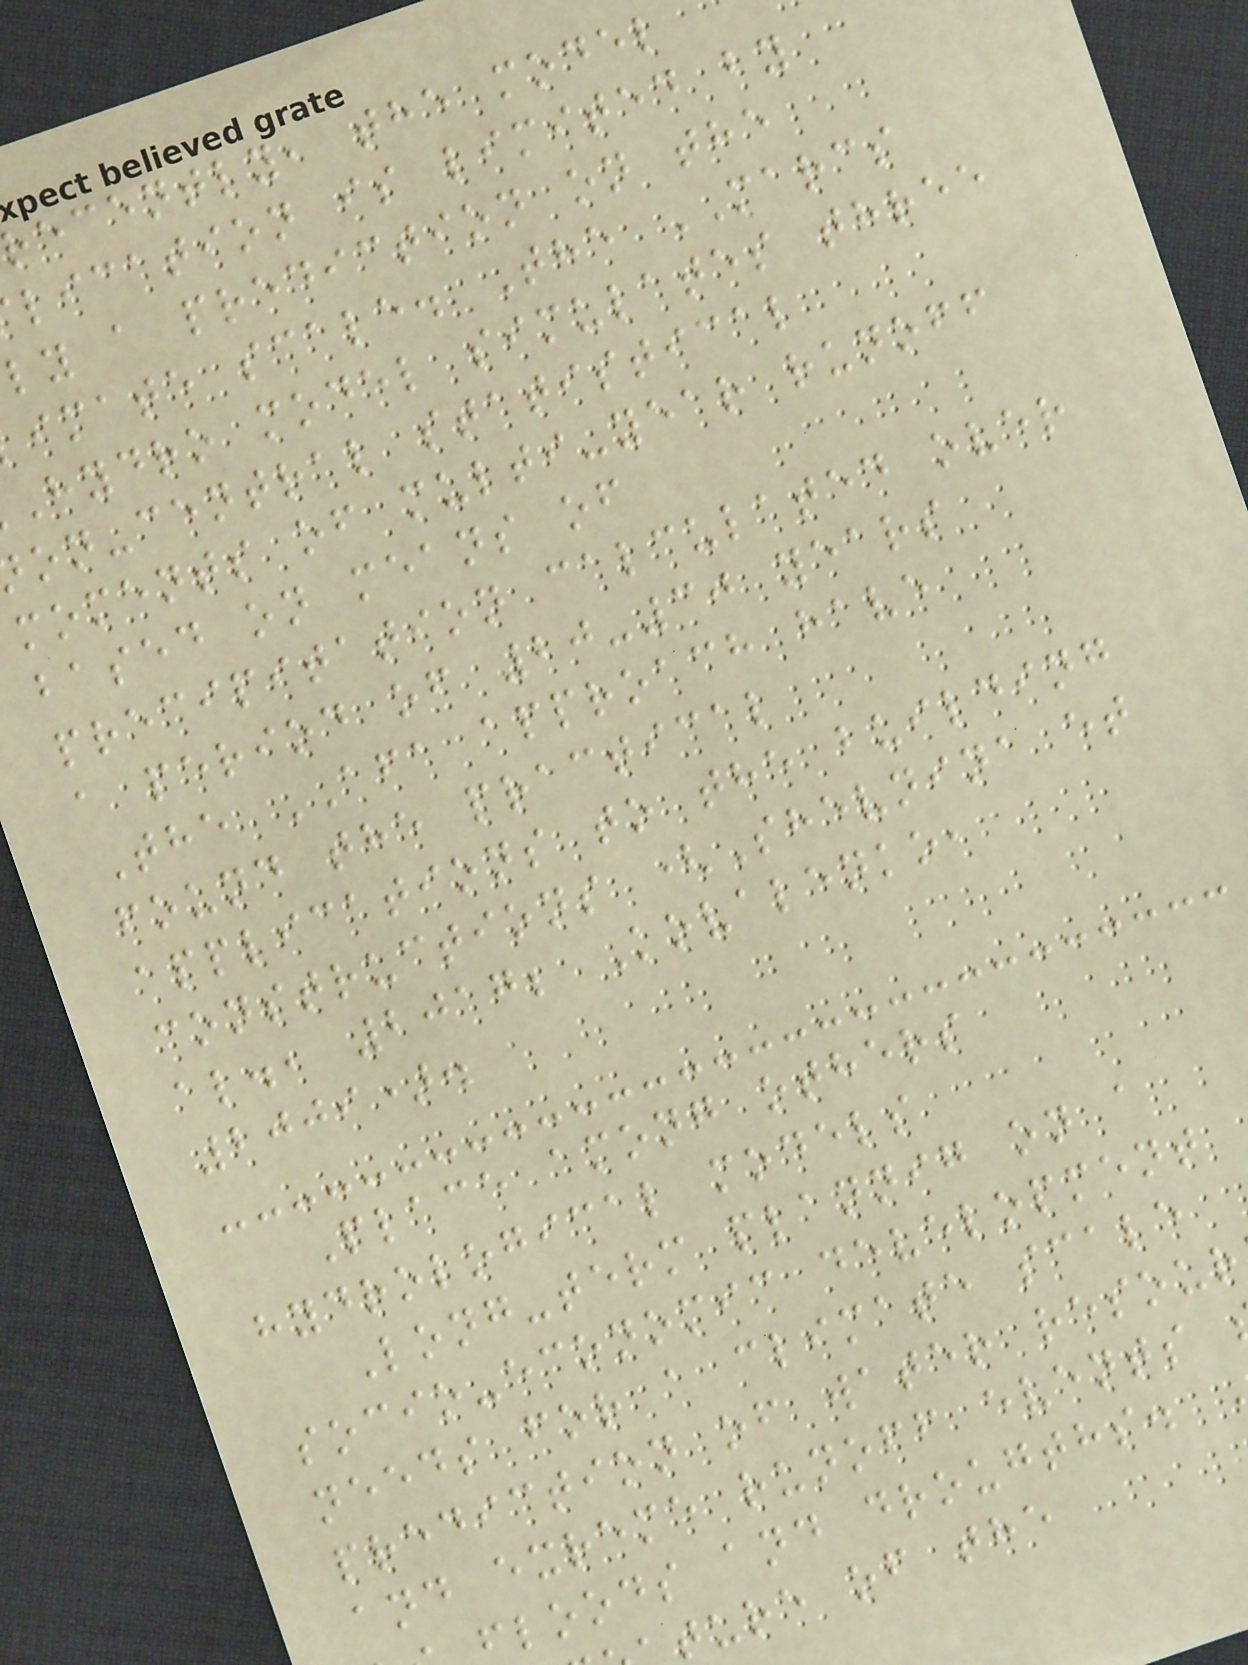ecently, the model
lication is limited by
ly a prediction on the
imate scale. The MARCS
hydro model simulates three
on-central statistical
moments of multi-year runoff
based on means of
precipitation calculated over
a period of 20-30 years
The AFA approach have
found the practical
applications to the building
constructions (Shevnina et
al., 2017; Kovalenko,
2009).
Place among others
hydrological models
Long-term plannig on a
socio-economic development
needs for a climate scale
prediction of water resour
and exreme runoff events
floods and drougths.
ture of the
